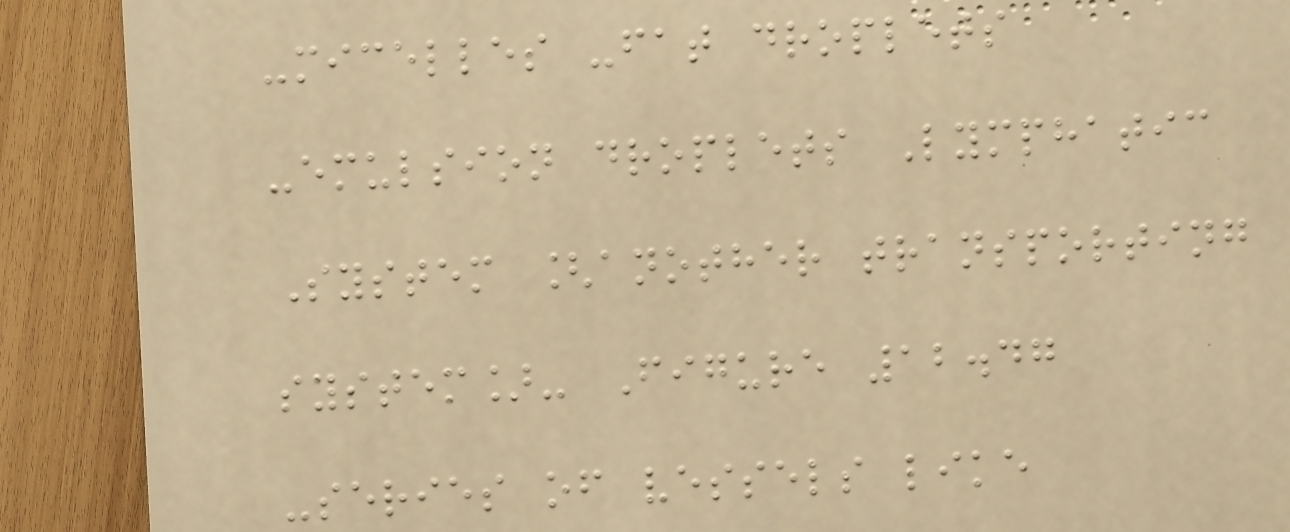-micelles -fat droplets
-emulsion droplets Lymphatic
System [another transporting
system]- Figure 12.47
-series of vessels like
